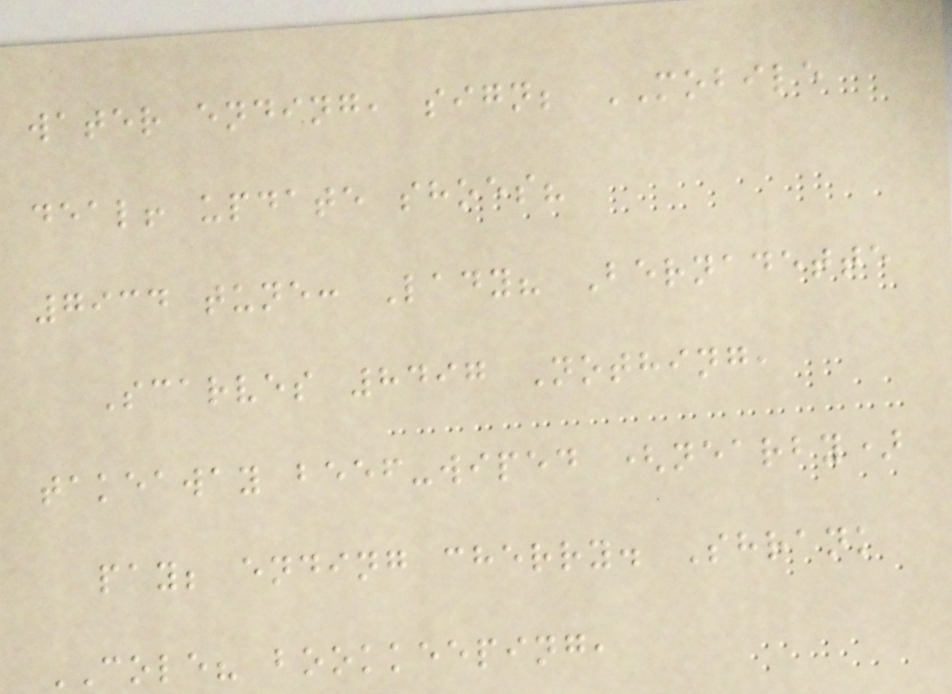water ending, sign; MOBILE
deal! update shoes?
7934 tune: Lady? Bernadette
Scarves 8497 Nothing,
takeaway beef-wiped (nearby)
pay; ending cherry. Shrank
COLE? bookkeeping,
